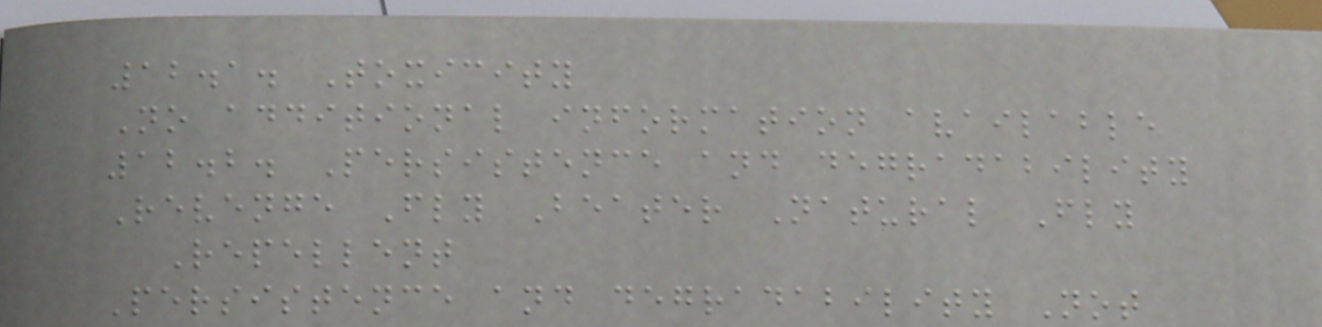12.1. Toxicity
No additional information available
12.2. Persistence and degradability
Revenge Fly Beater Natural Fly
Repellent
Persistence and degradability Not
